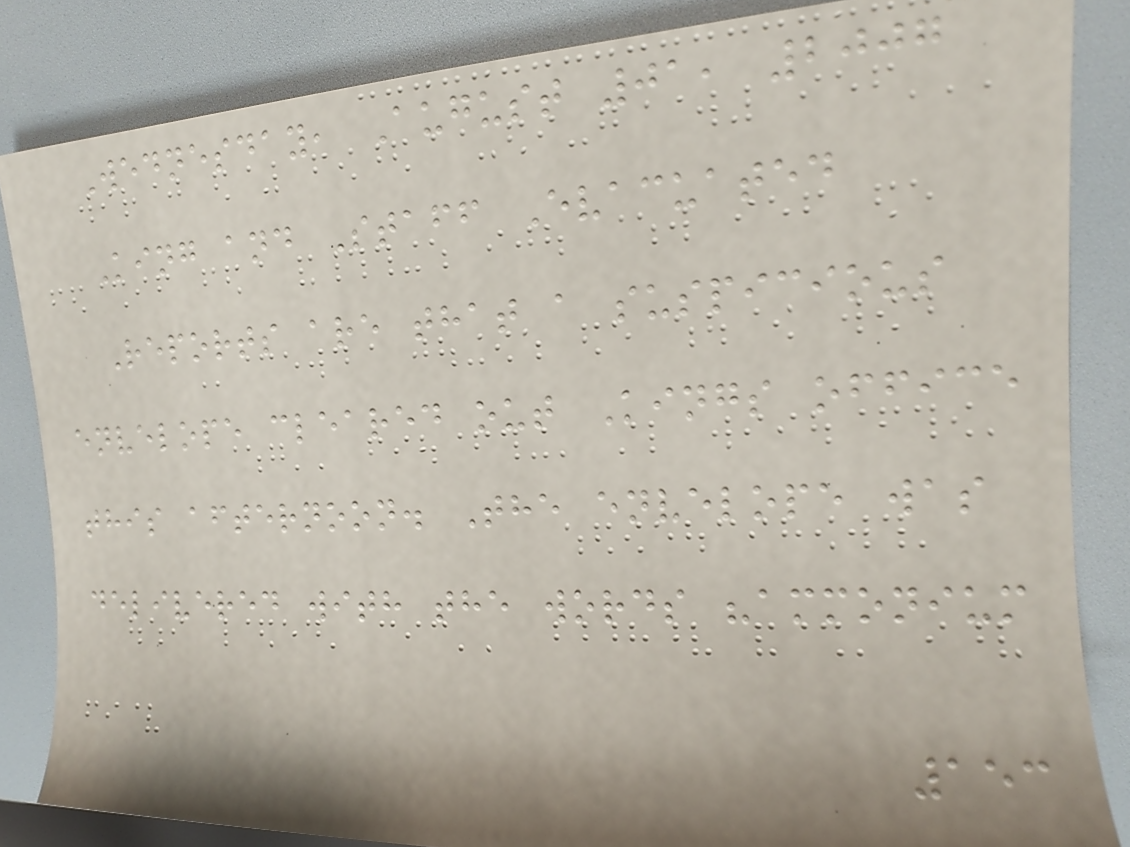Wednesday, August 01, 2007
King and Staff Evacuated
Reports are that a suspicious
envelope cleared out Kings office
this afternoon. The envelope was
delivered with the words "ammonium
153
